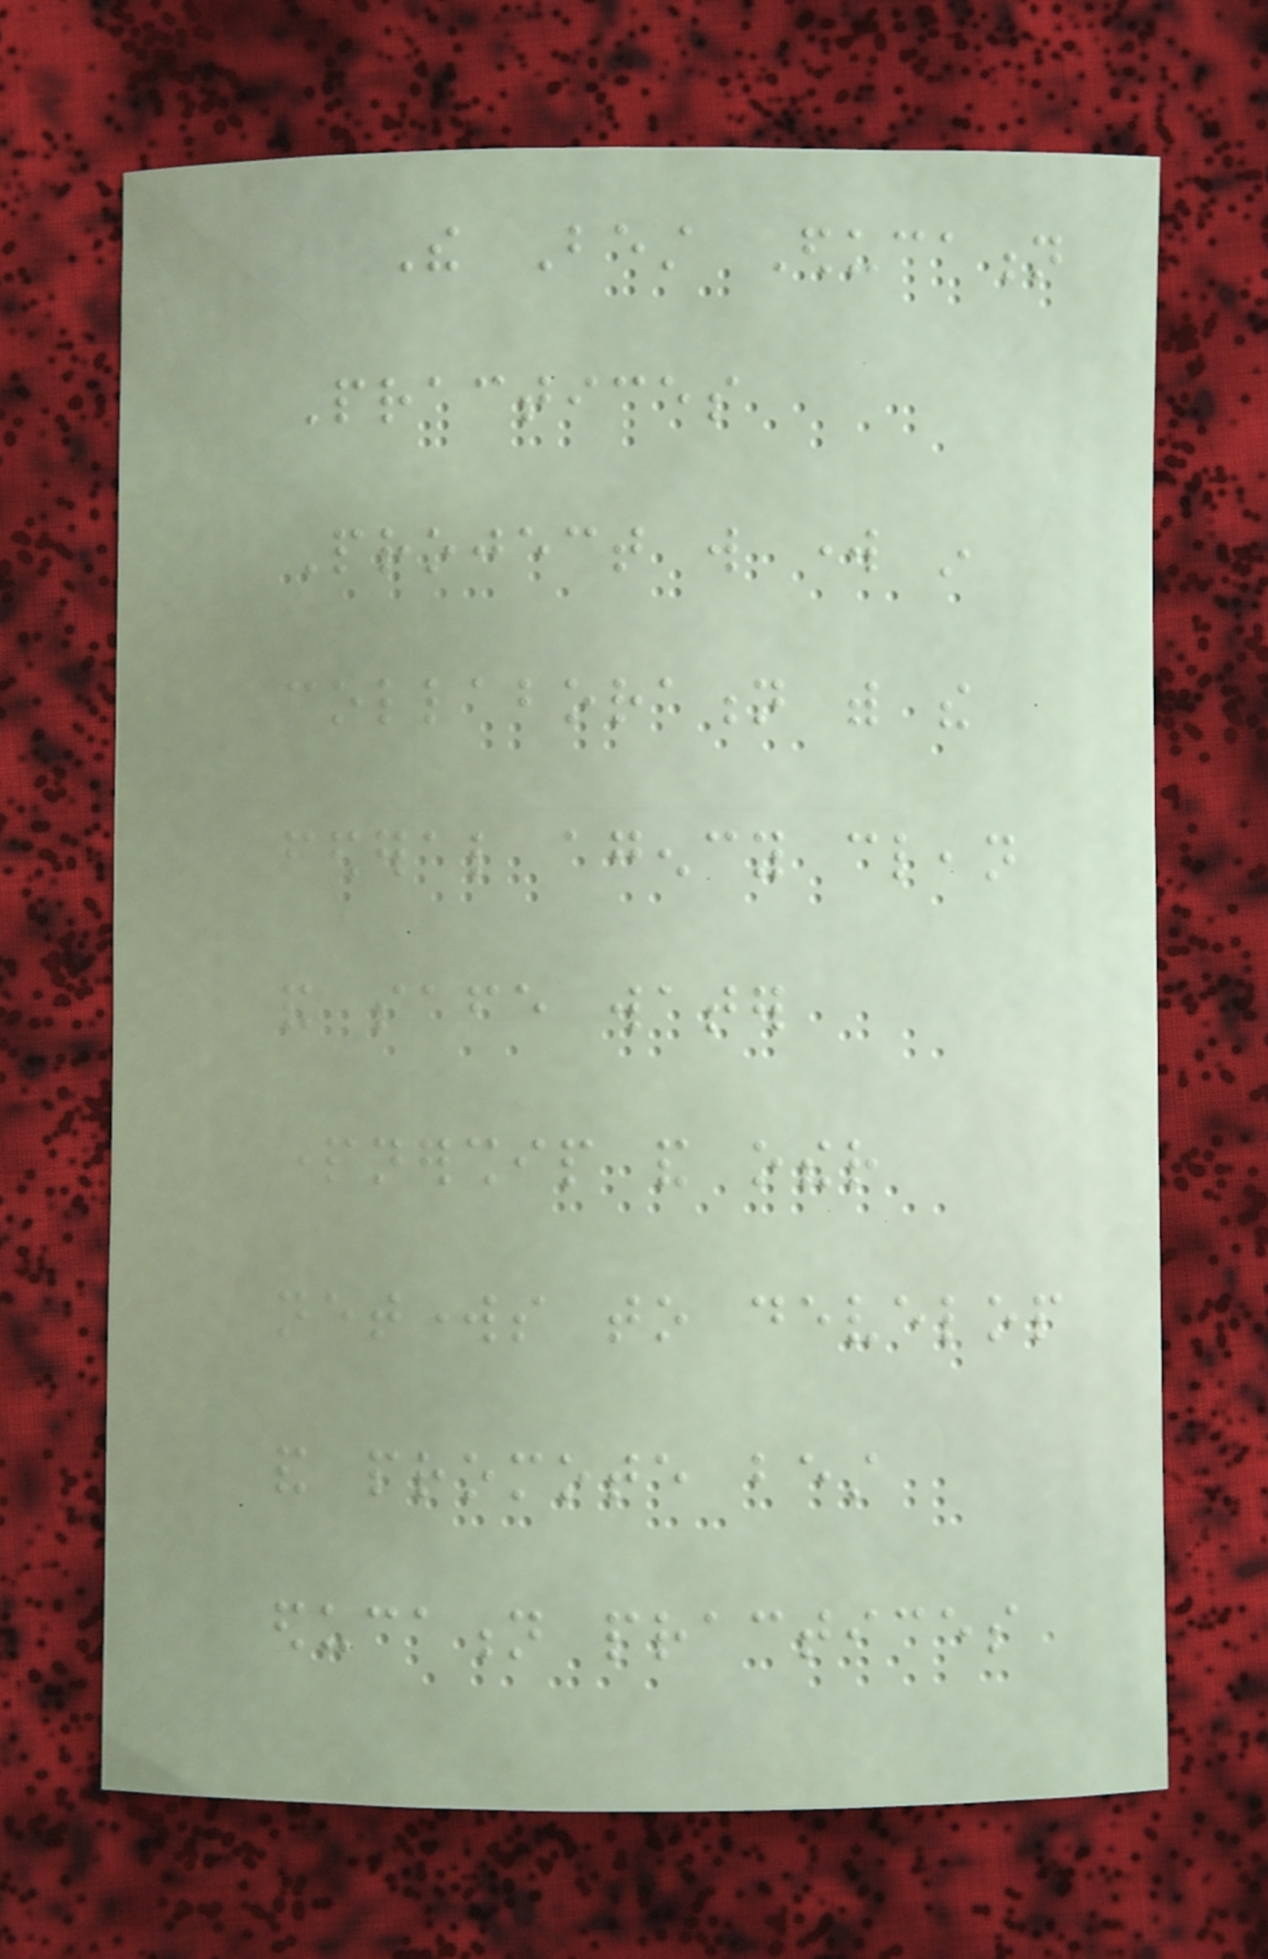The Best Education
Practices
Project will work in
collaboration with the
federal agency clean
and safe water
partnership and other
networks to develop
and promote best
education practices
